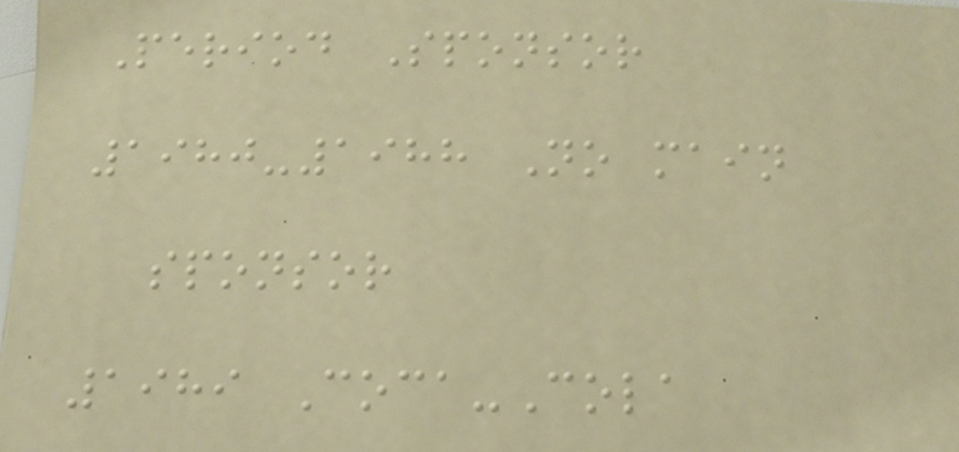Period Sponsor
1980-1988 No main
sponsor
1989 Coca-Cola
